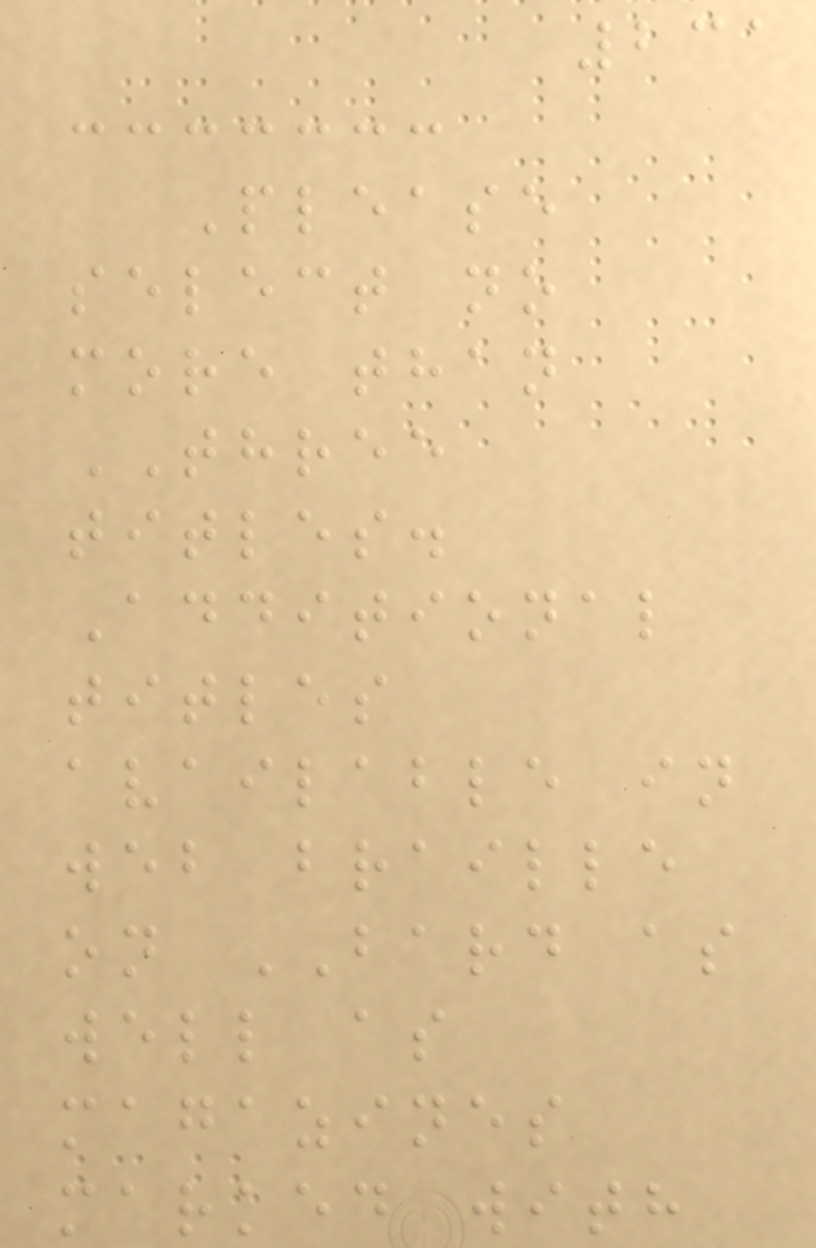231
Please
select no
more than
THREE
titles.
Additional
titles
available in
web braille
on BARD as
well as
magazines
marked with
